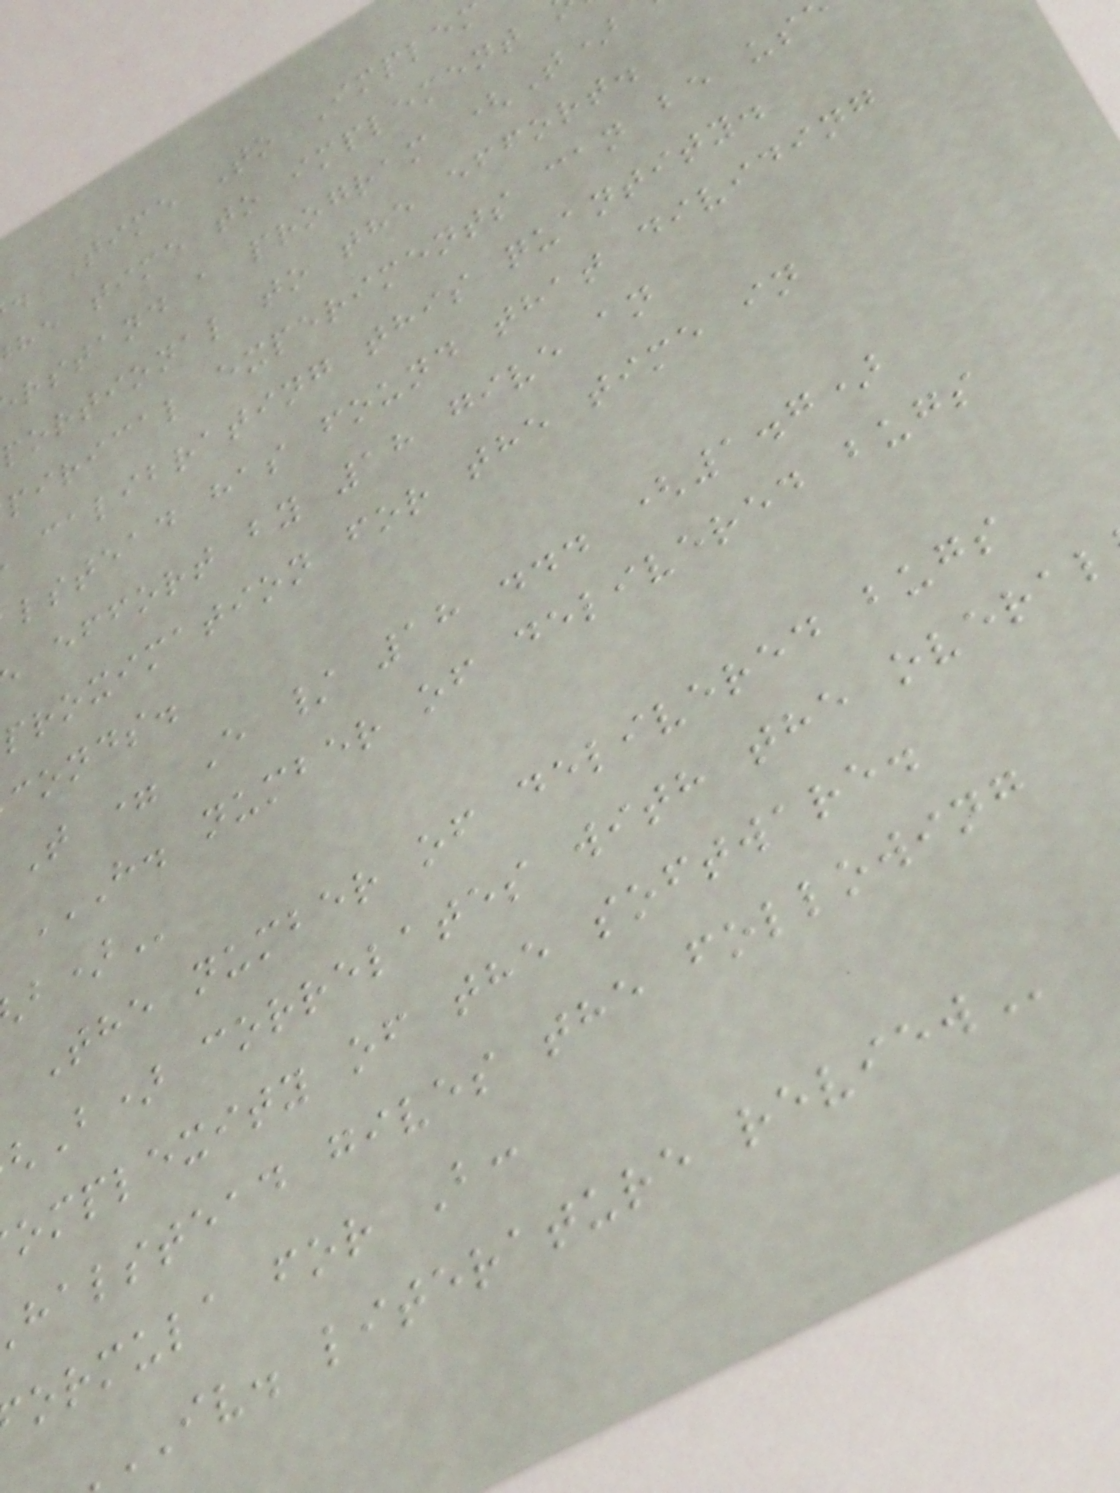. Time To Imple
he time to implement
rstand a program (T)
portional to the effort.
pirical experiments can be us
calibrating this quantity.
lstead has found that dividing
effort by 18 give an
proximation for the time in
conds.
T = E / 18 ... (1.7)
H. NUMBER OF DELIVERED BUGS
The number of delivered bugs
B) correlates with the overal
omplexity of the software.
halstead gives the following
ormula for B:
IV. literature
